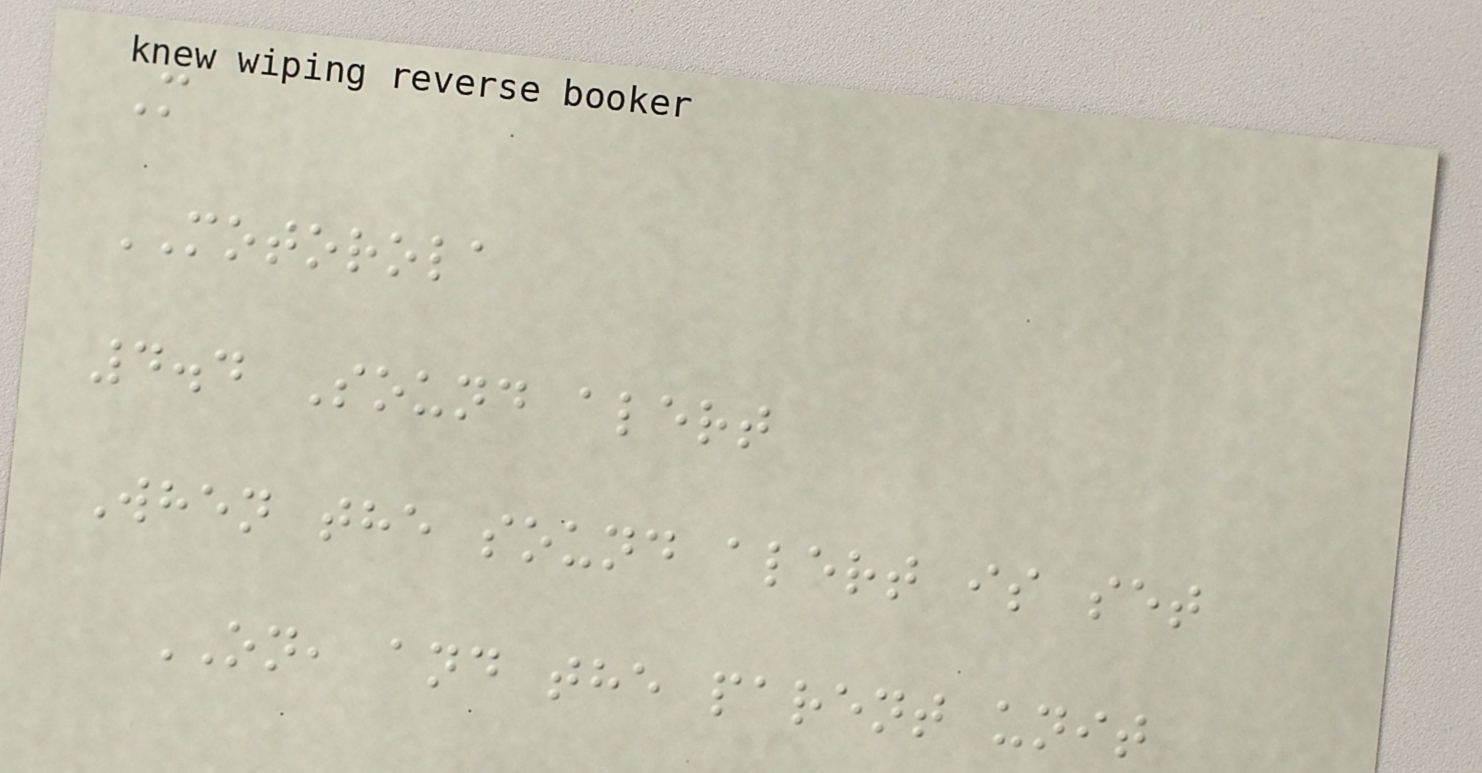M
MOTOROLA
4.4 Sound alert
When the sound alert is set
ON, and the parent unit
